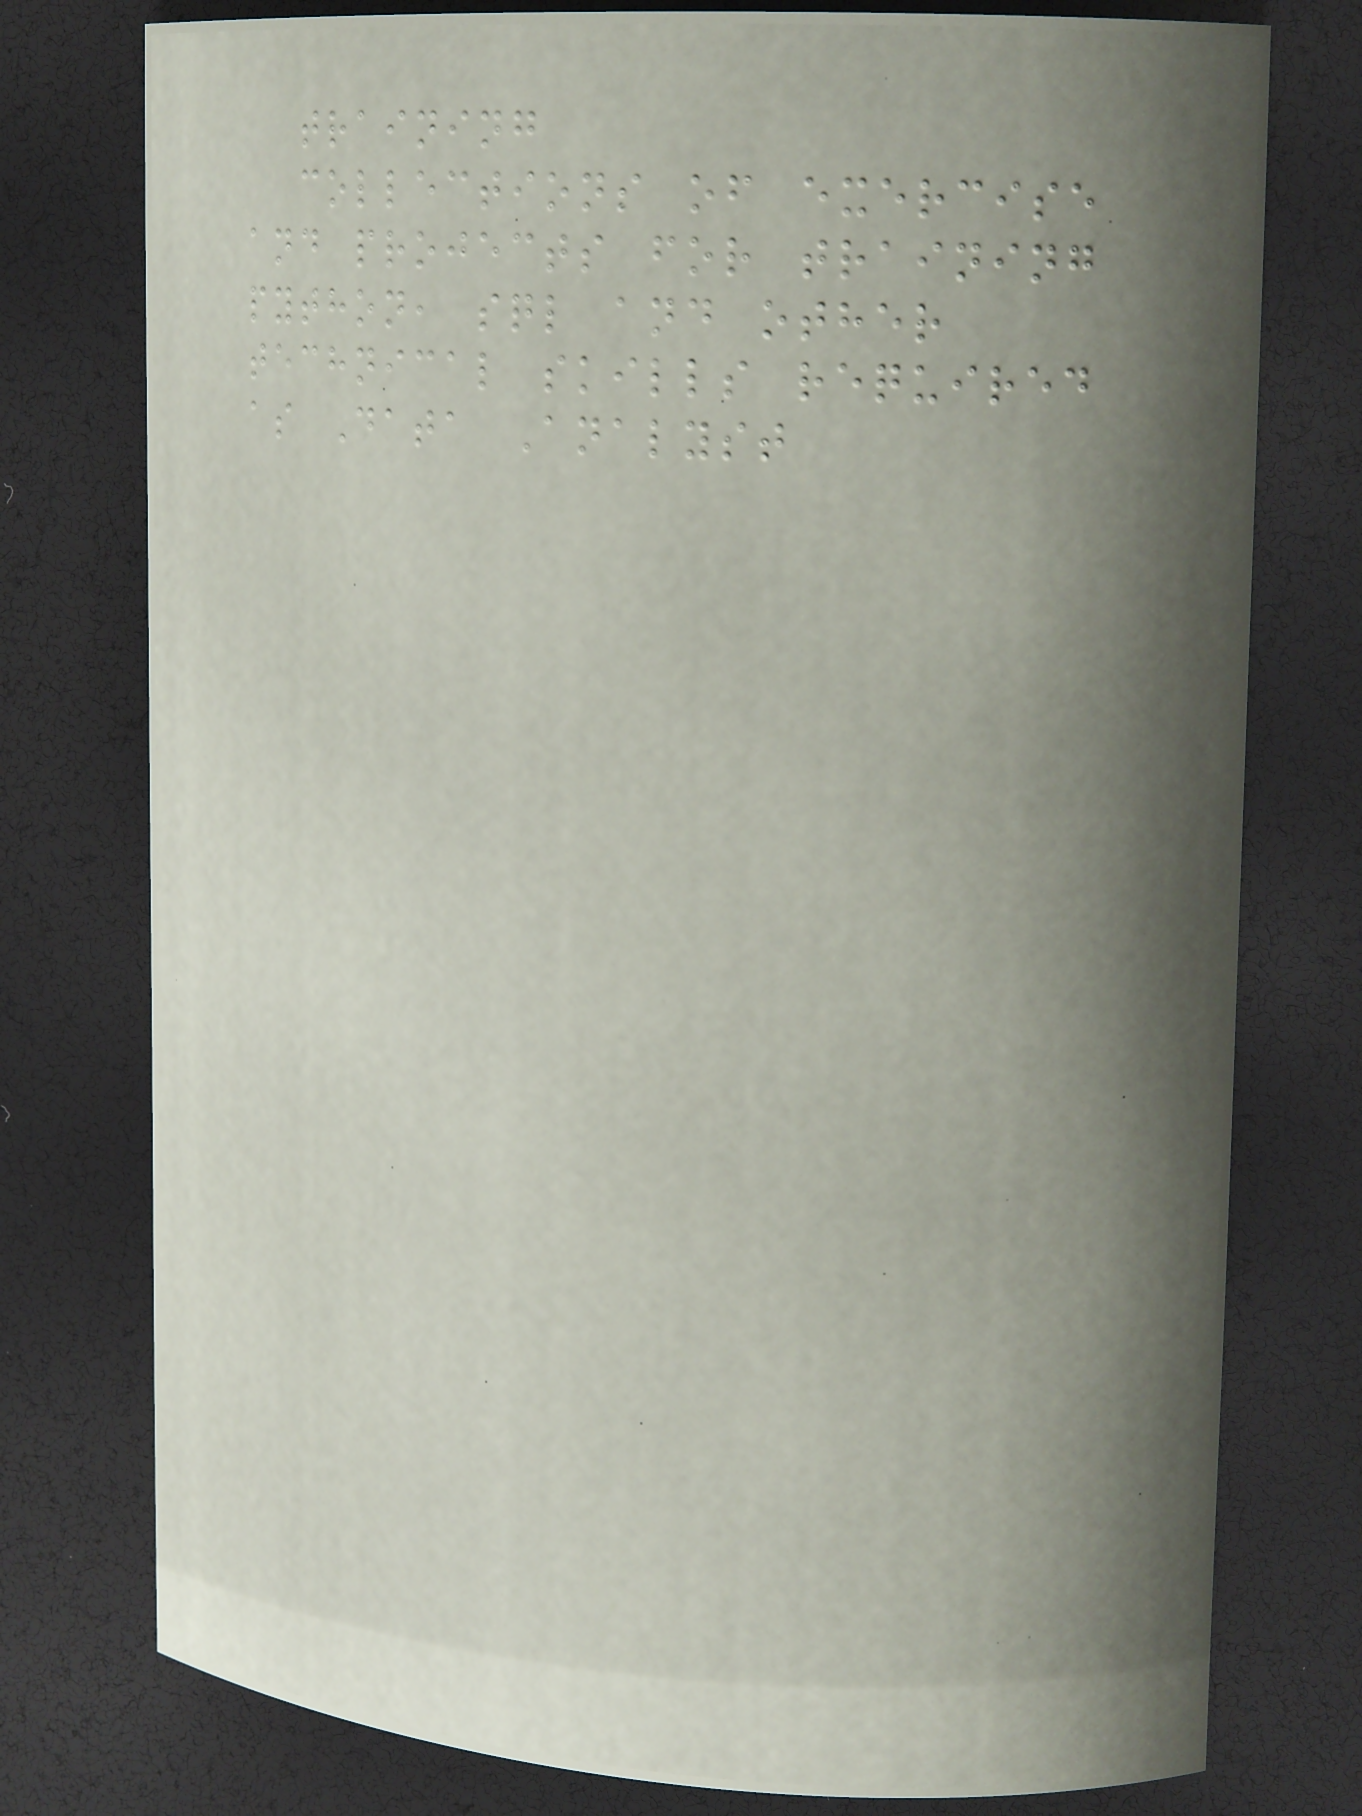training
collections of exercise
and projects for training
python, sql and other
technical skills required
as Data Analyst
